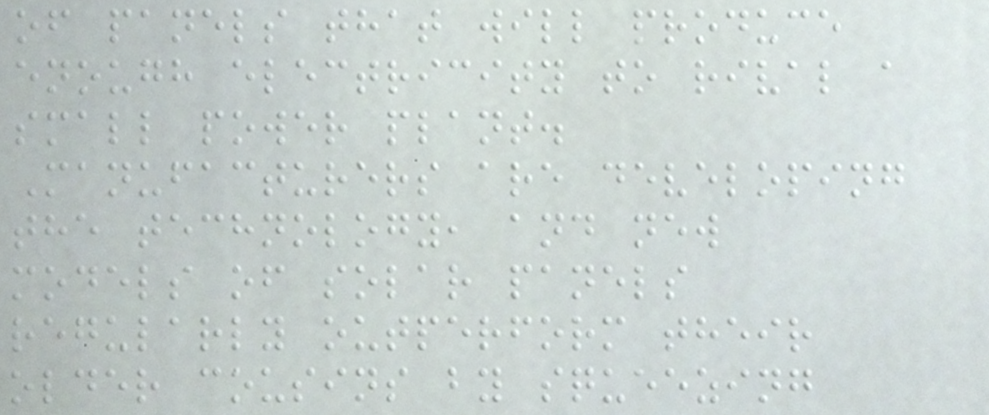of panels that will produce
enough electricity to rival a
small power plant.
Manufacturers are developing
the technology, and new
models of solar panels
regularly outperform their
older cousins by squeezing
